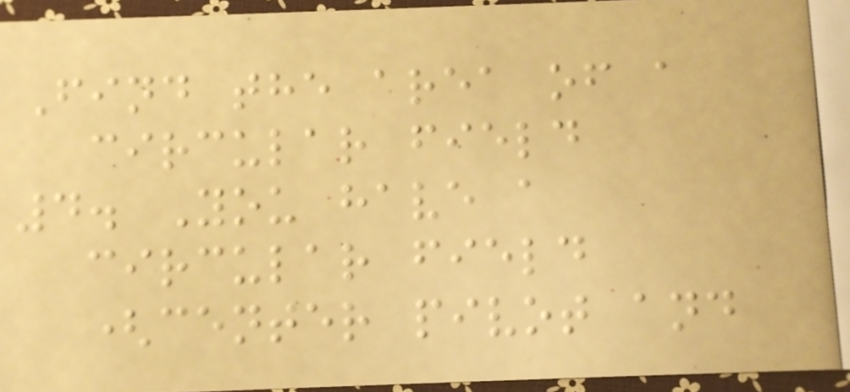Find the area of a
circular field
4. You have a
circular field
(center pivot and
